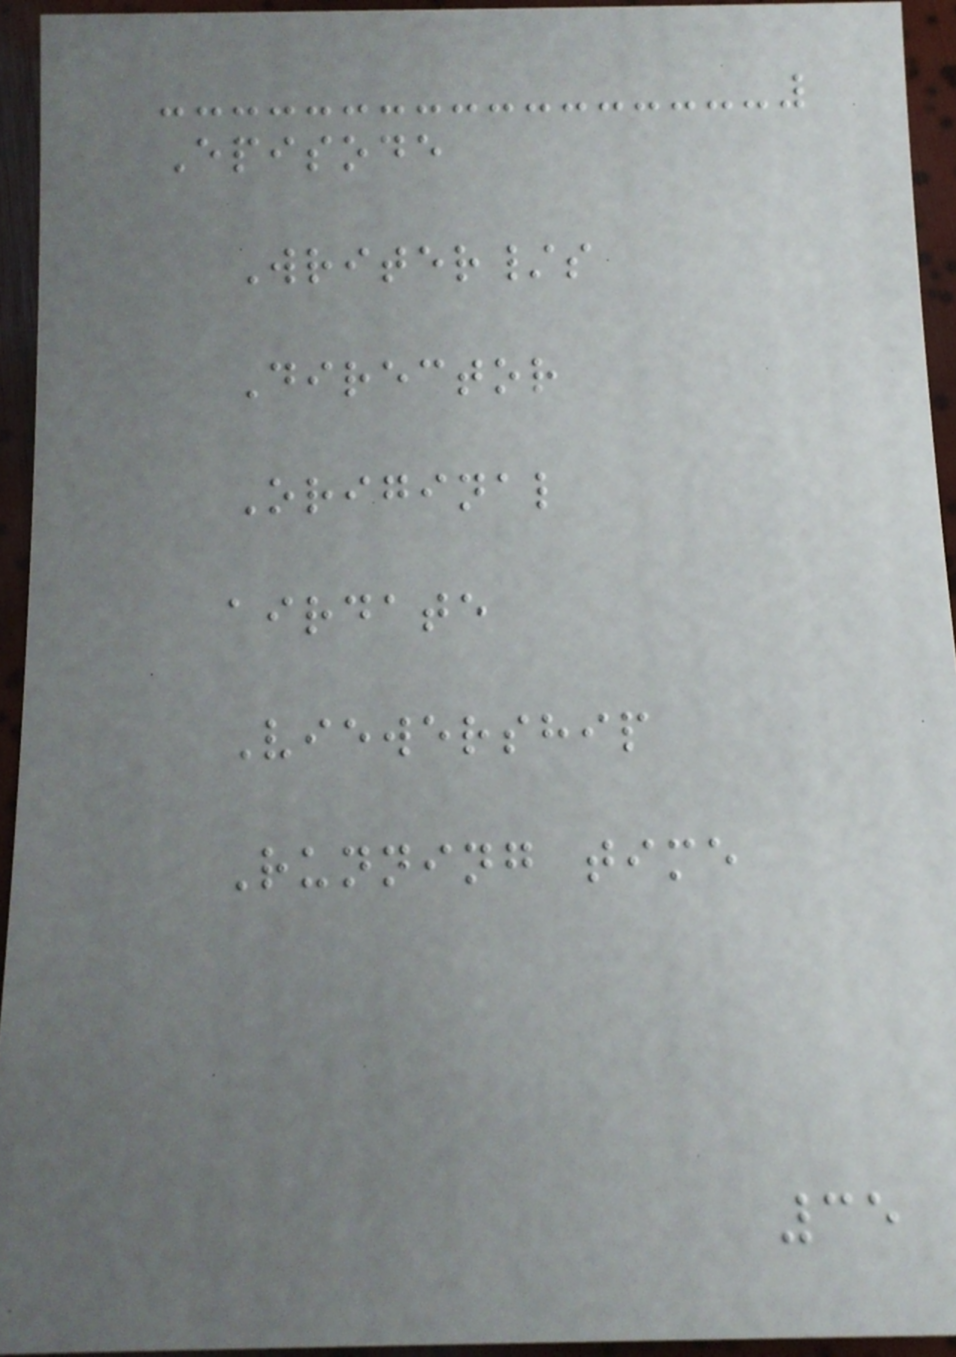Episode
Writer/s
Director
Original
airdate
Viewership
Running time
35
